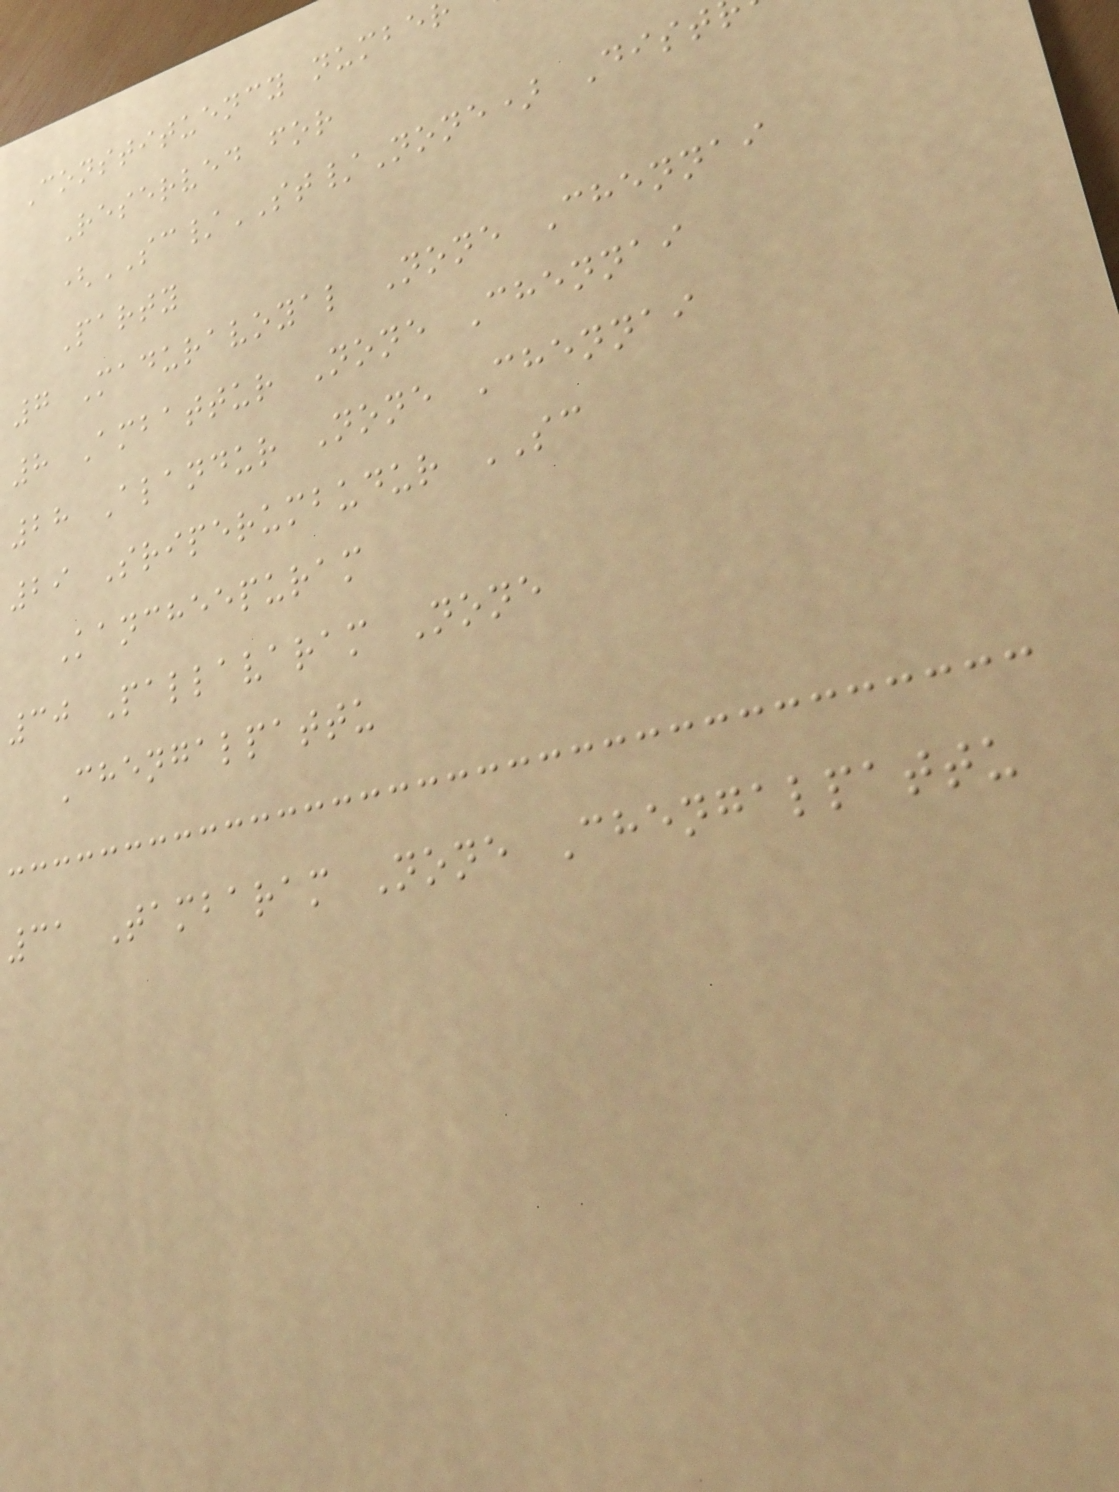Constituency numbe
Reserved for
(SC/ST/None) Dist
Party
7 Maduravoyal None Chennai
8 Ambattur None Chennai
28 Alandur None Chennai
29 Sriperumbudur SC
Kancheepuram
30 Pallavaram None
Chengalpattu
31 Tambaram None Chengalpattu
